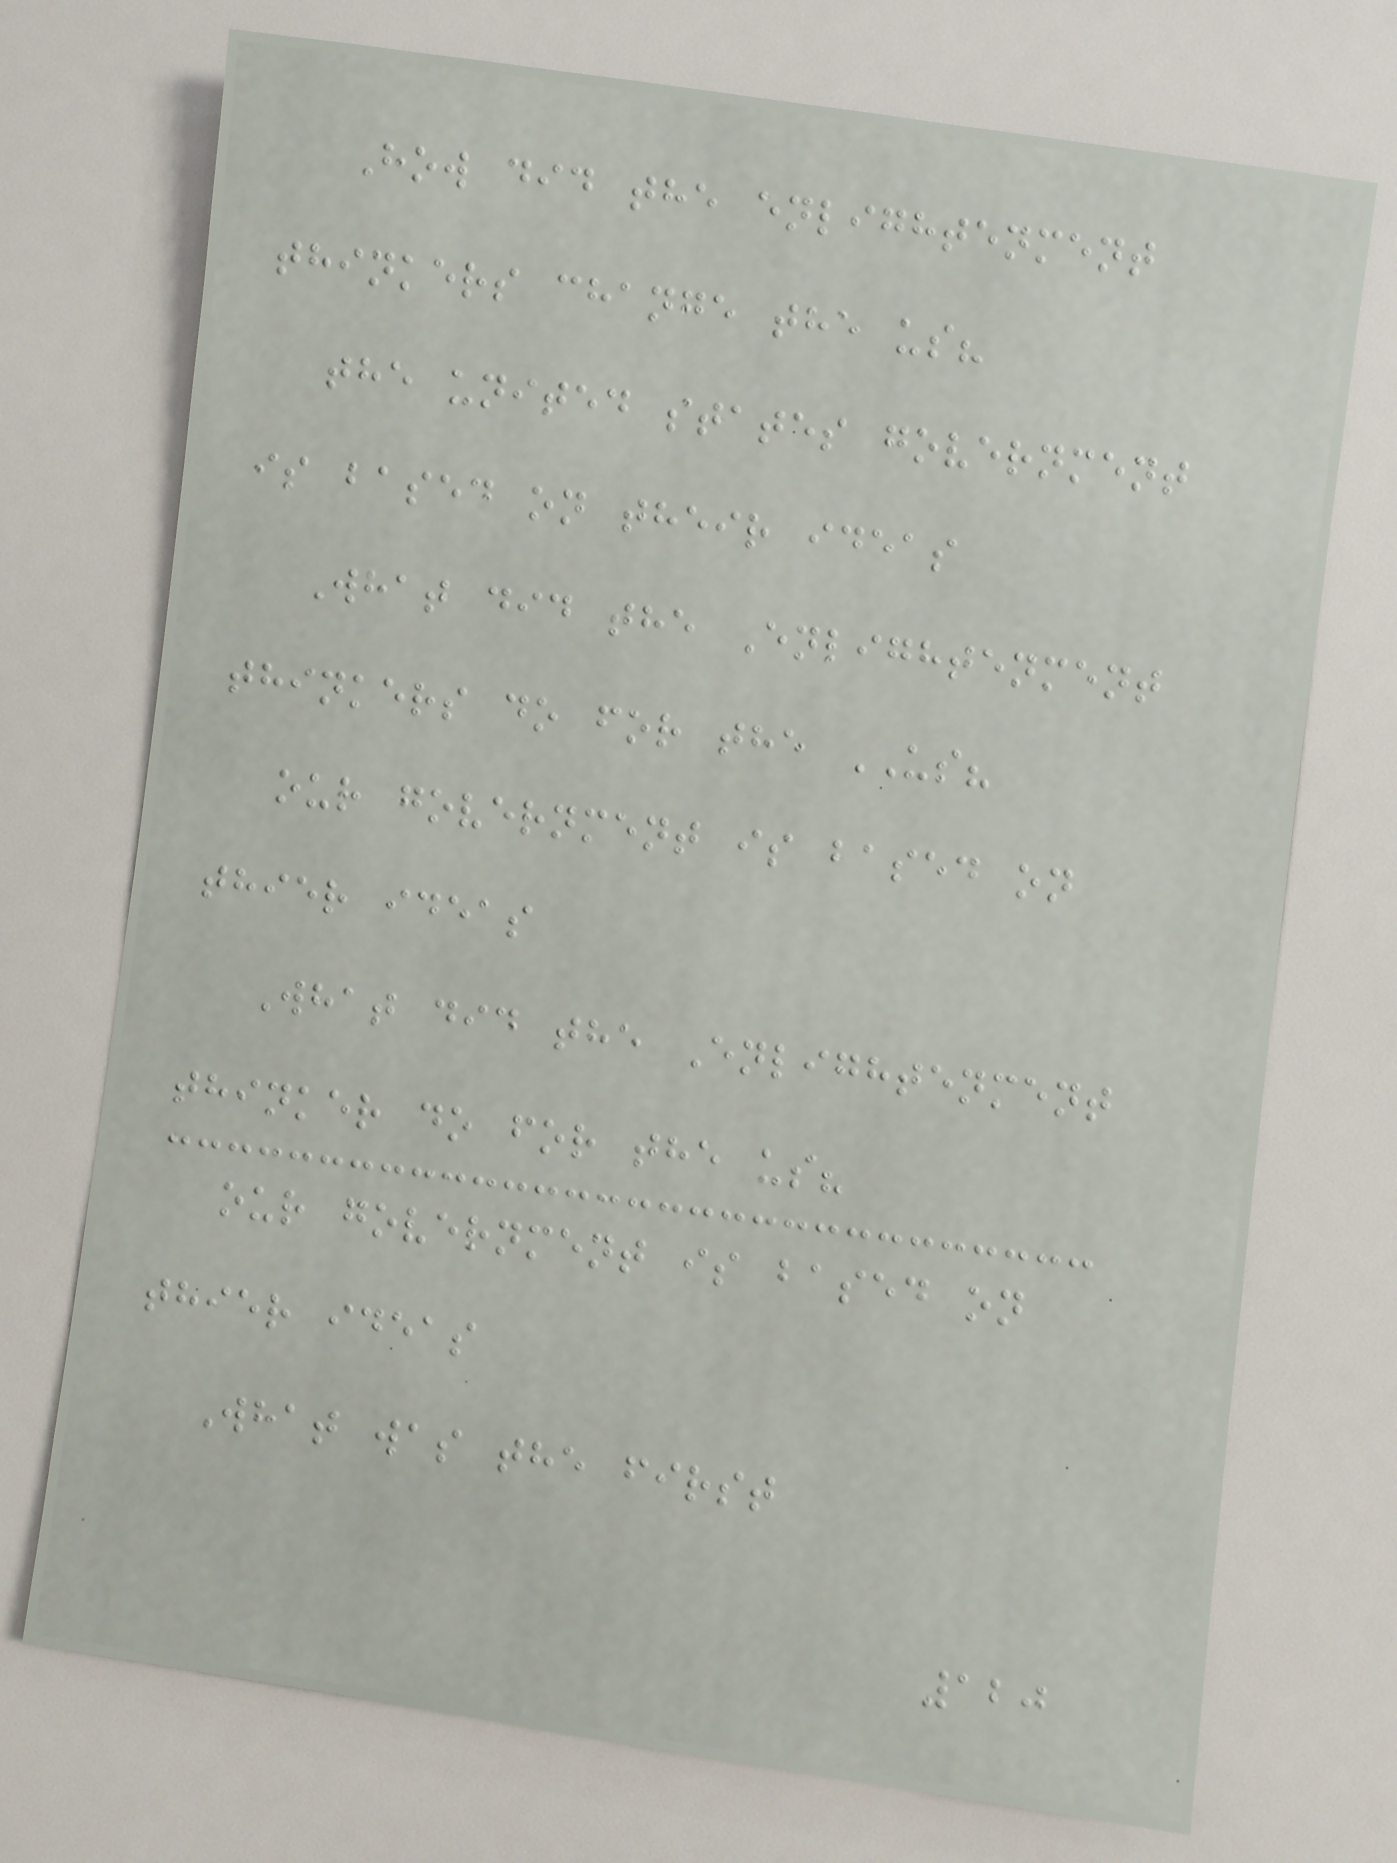How did the enlightenment
thinkers change the us?
the united states government
is based on their ideas
What did the Enlightenment
thinkers do for the US?
our government is based on
thier ideas
What did the Enlightenment
thinker do for the us?
our government is based on
thier ideas
What was the first
120
